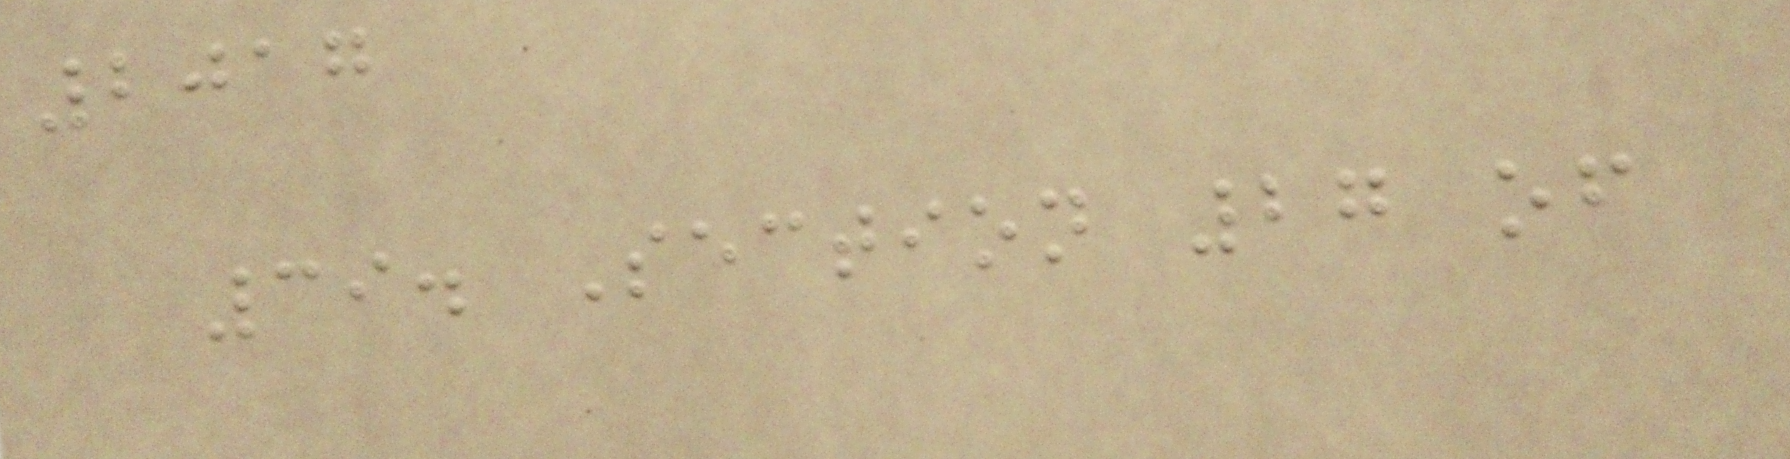2017
39. Section 27 of
